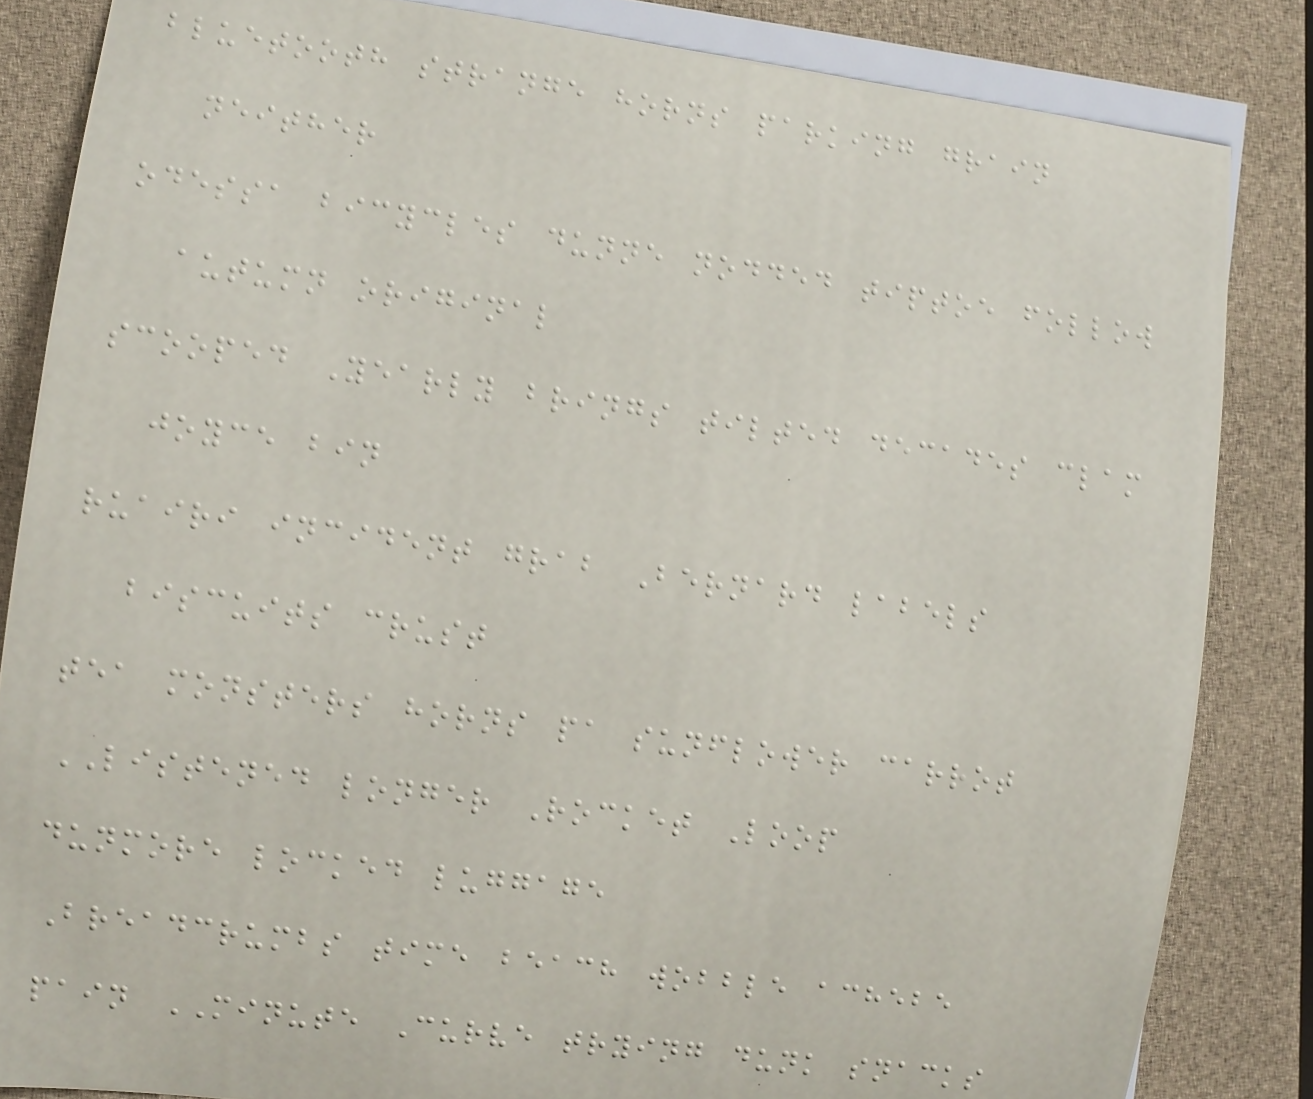bluetooth strange horns parking grain
neither
odessa bicycles dunne nodded tiptoe follow
autumn original
scooped Yearly brings tilted decades clam
joyce bin
ruairi incident grab Bernard labels
biscuits crust
tea monsters horns pa sunflower carrot
LISTENED longer Rocket Loop
dunmore locked luggage
Breadcrumbs time beach wobble achebe
pain MINUTE Curve trying dunk snacks
